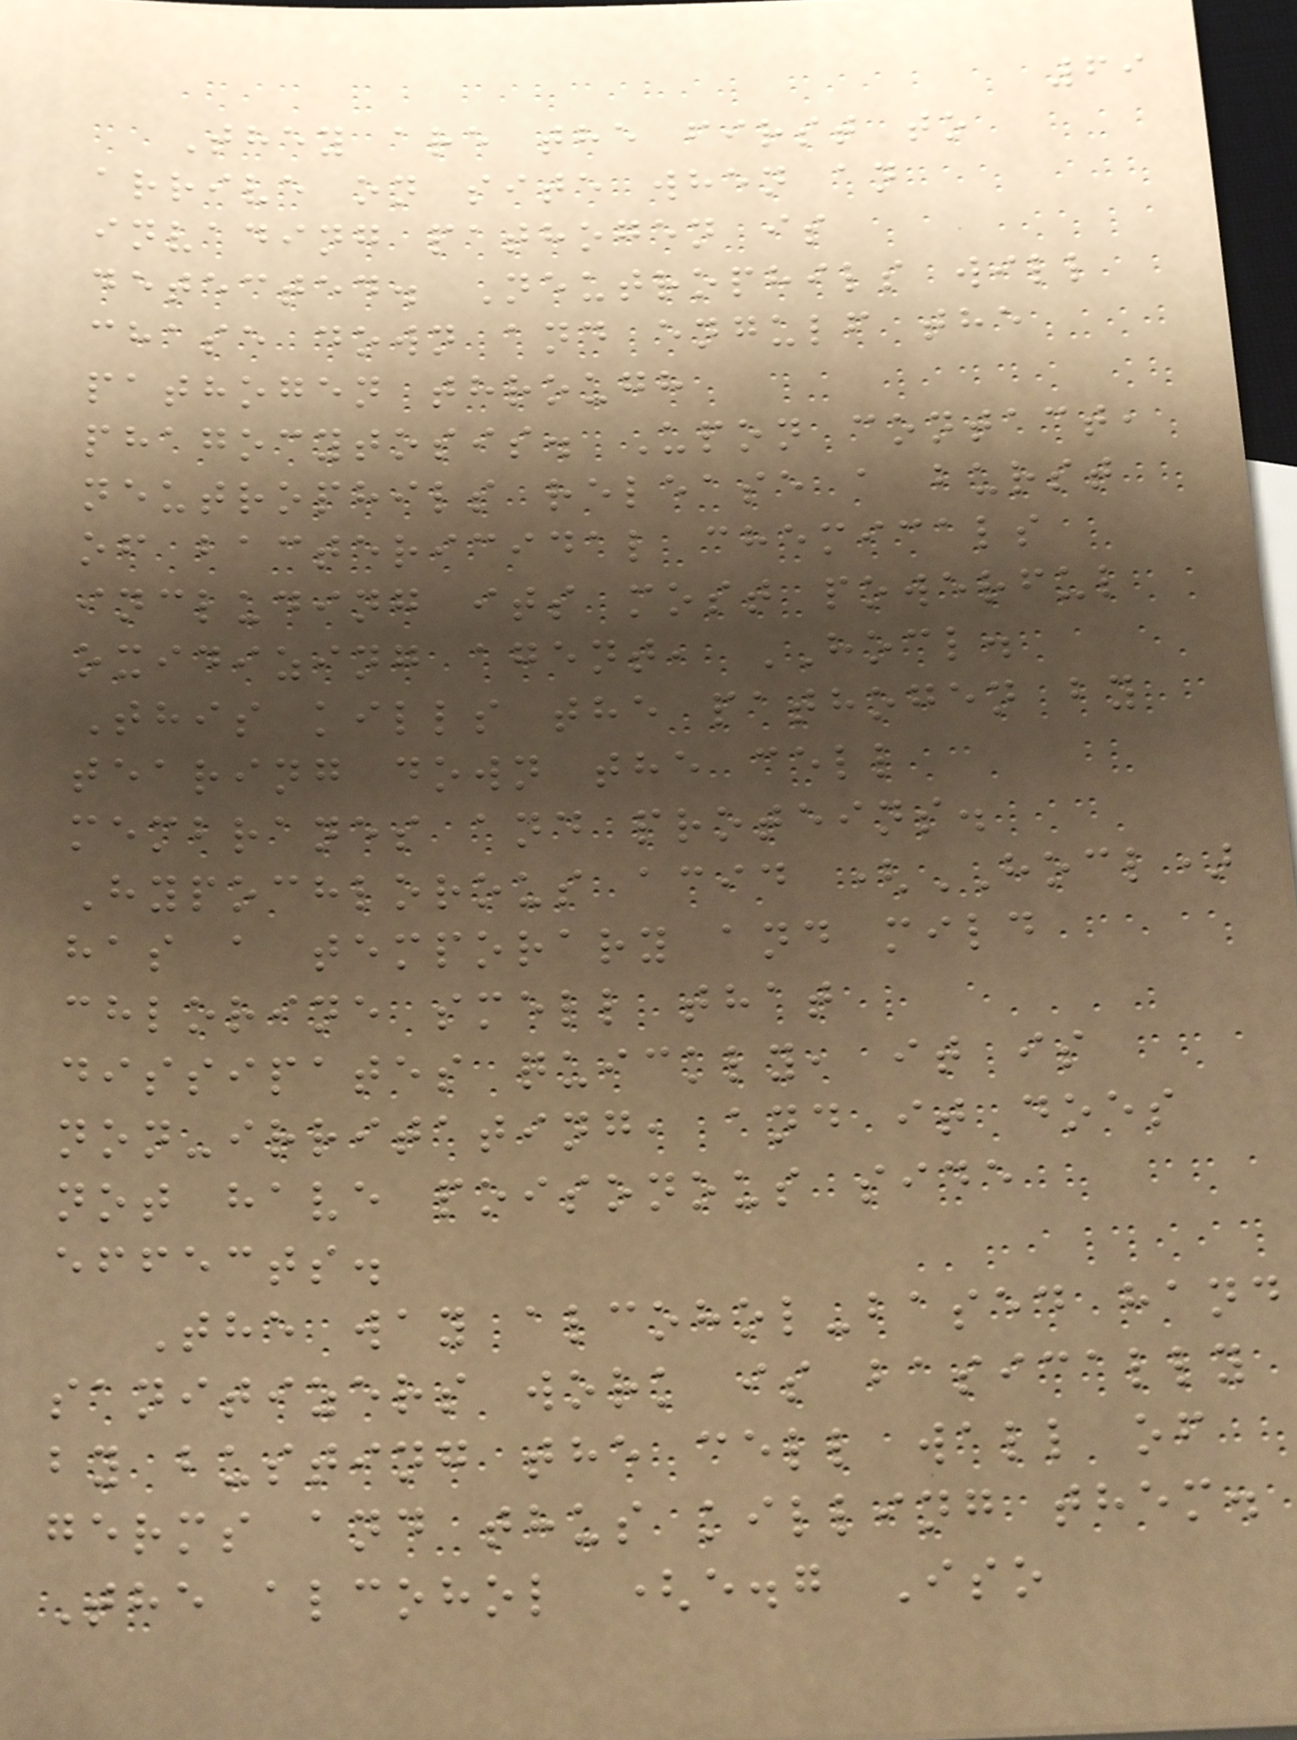69
They are the first to
arrive on site when an
invading pathogen is
detected. Neutrophils will
chase down and engulf the
pathogen through
phagocytosis. Upon contact,
neutrophils release a burst
of bactericidal chemicals
including its most powerful
oxidizing agent, HOCL.
This kills the pathogen by
tearing down the cell
membranes and proteins.
Hypochlorous acid (HOCL)
has a temporary and mild
chlorine smell that
dissipates quickly, it is
non-irritating, and it does
not have poisonous side
effects.
The way alcohol-based hand
sanitizers work is basically
by busting the cell wall of
germs and thus killing them.
The alcohol (e.g Iso
